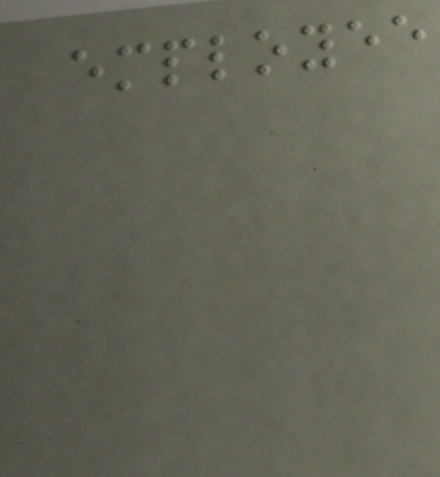employee
